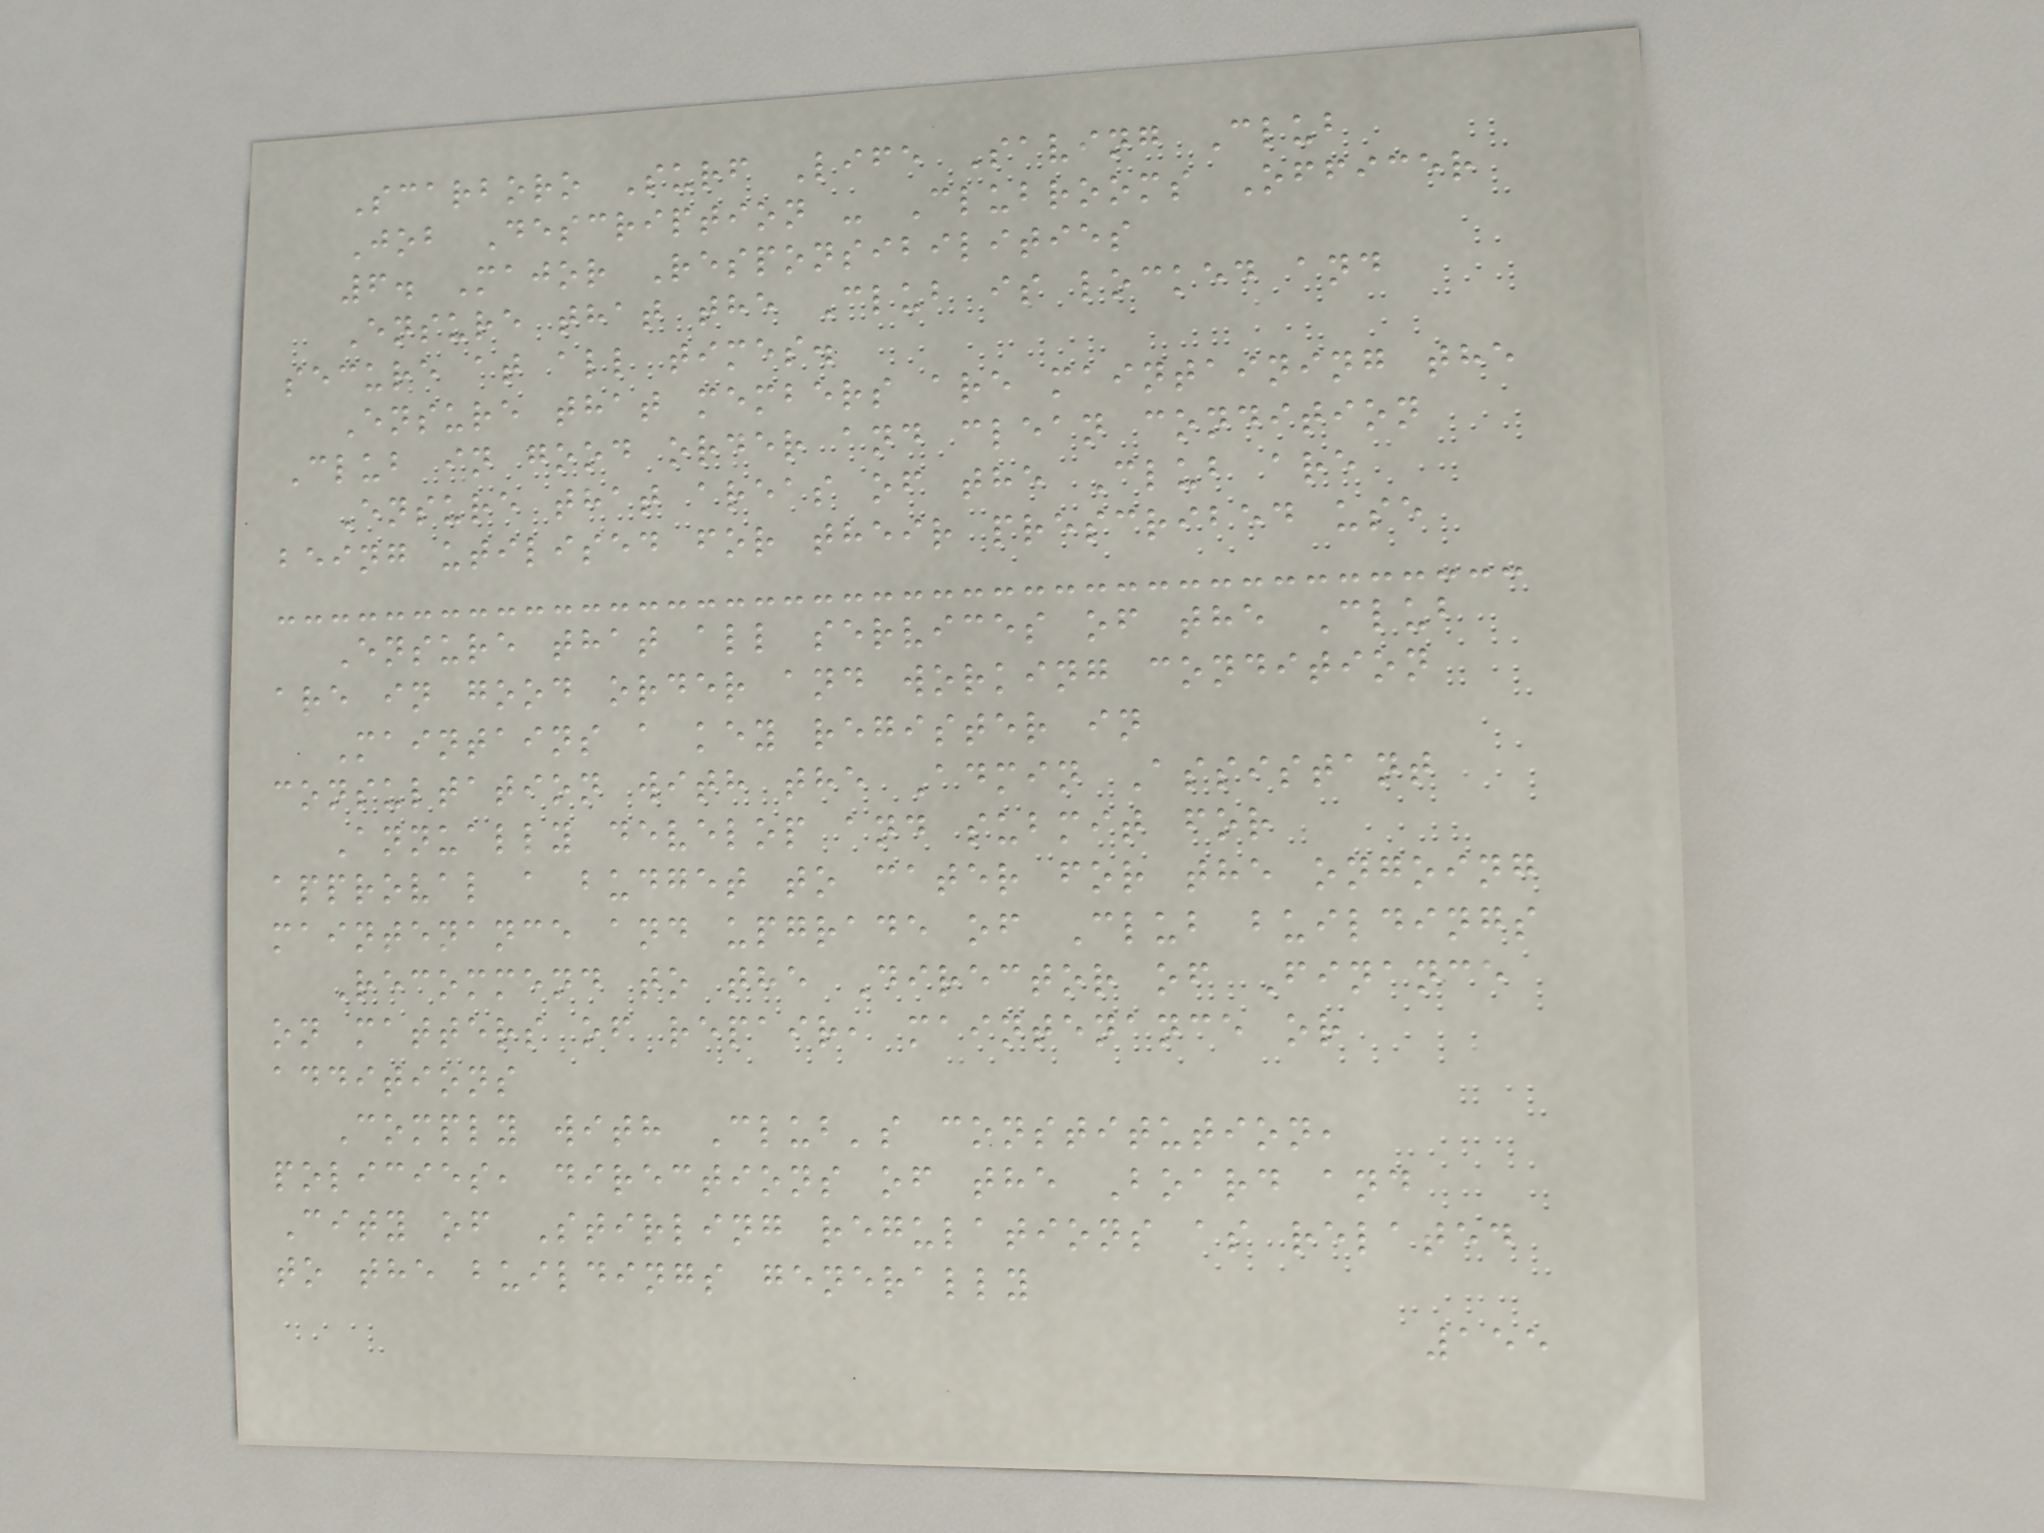Scarboro Surf Life Saving Club
Job Description - Clubrooms Officer
6. Major Responsibilities
Ensure that the Club is locked and
secure at all times.
Ensure that members are maintaining the
Club in good order and clean condition
Ensure that areas of the Club are
being utilised for their prescribed use
Ensure that all services of the Club
are in good order and working condition
Maintains a key register in
consultation with the Admin Assistant
Annually develop and submit for
approval a budget to cater for the ongoing
maintenance and upgrade of Club buildings
Recommend to the Director of Finance
on matters of repair, maintenance or
additions
Comply with Club's constitution,
policies, directions of the Board and
City of Stirling regulations as related
to the buildings generally
155
